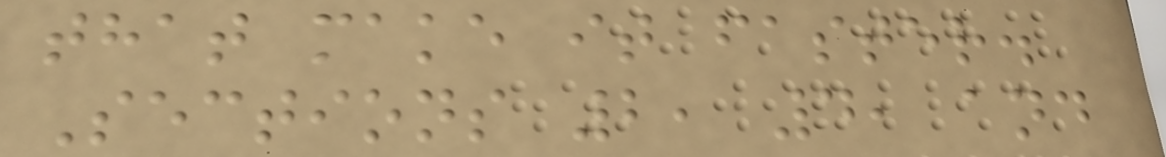that make it faster.
Sections 2, 4, and
